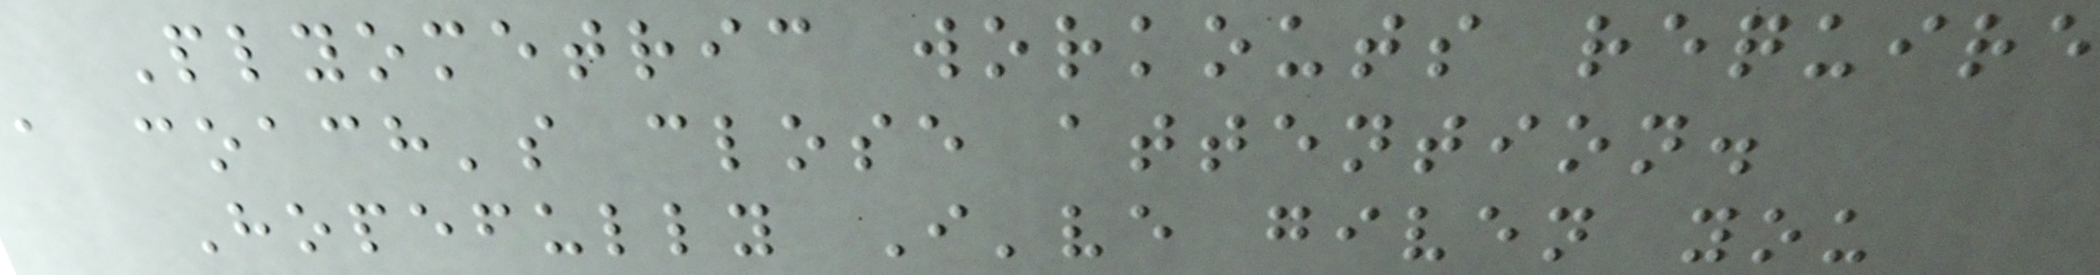Plyometric workouts require
a coach's close attention.
Hopefully I've given you
